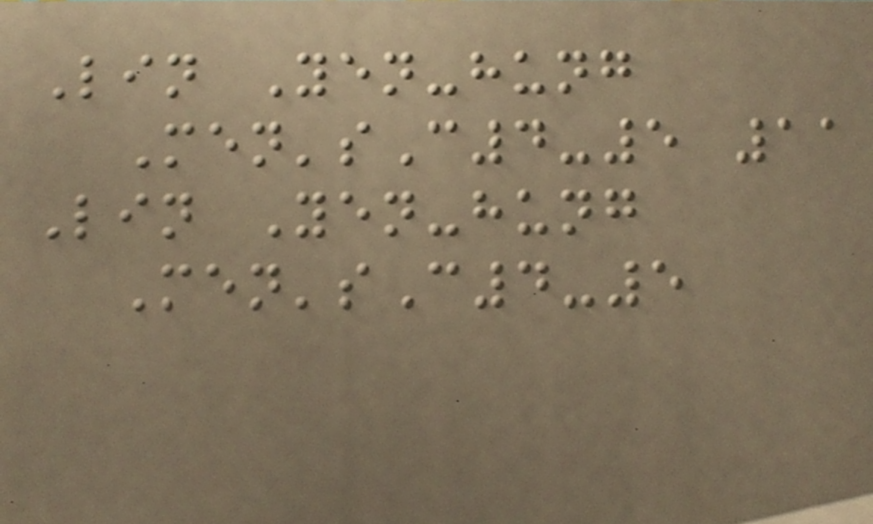Lin Yen-hung
Men'sC4-5 11
Lin Yen-hung
Men'sC4-5
